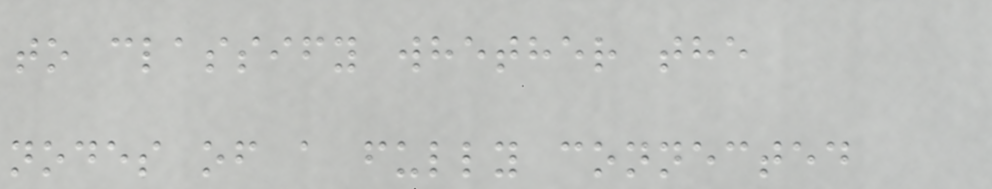to classify whether the
nodes of a fully connected
